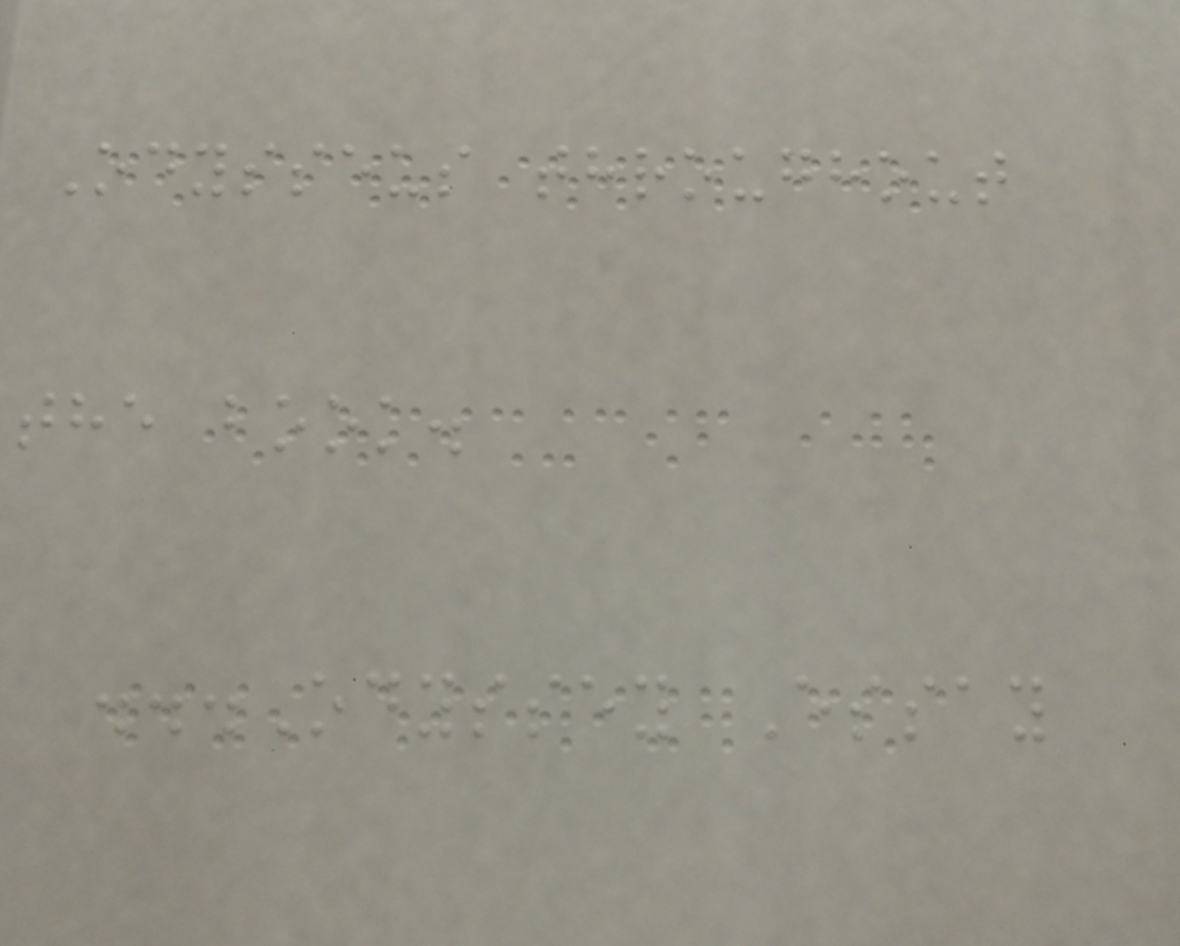Odysseus throughout
the book.
...Odyssey Essay
